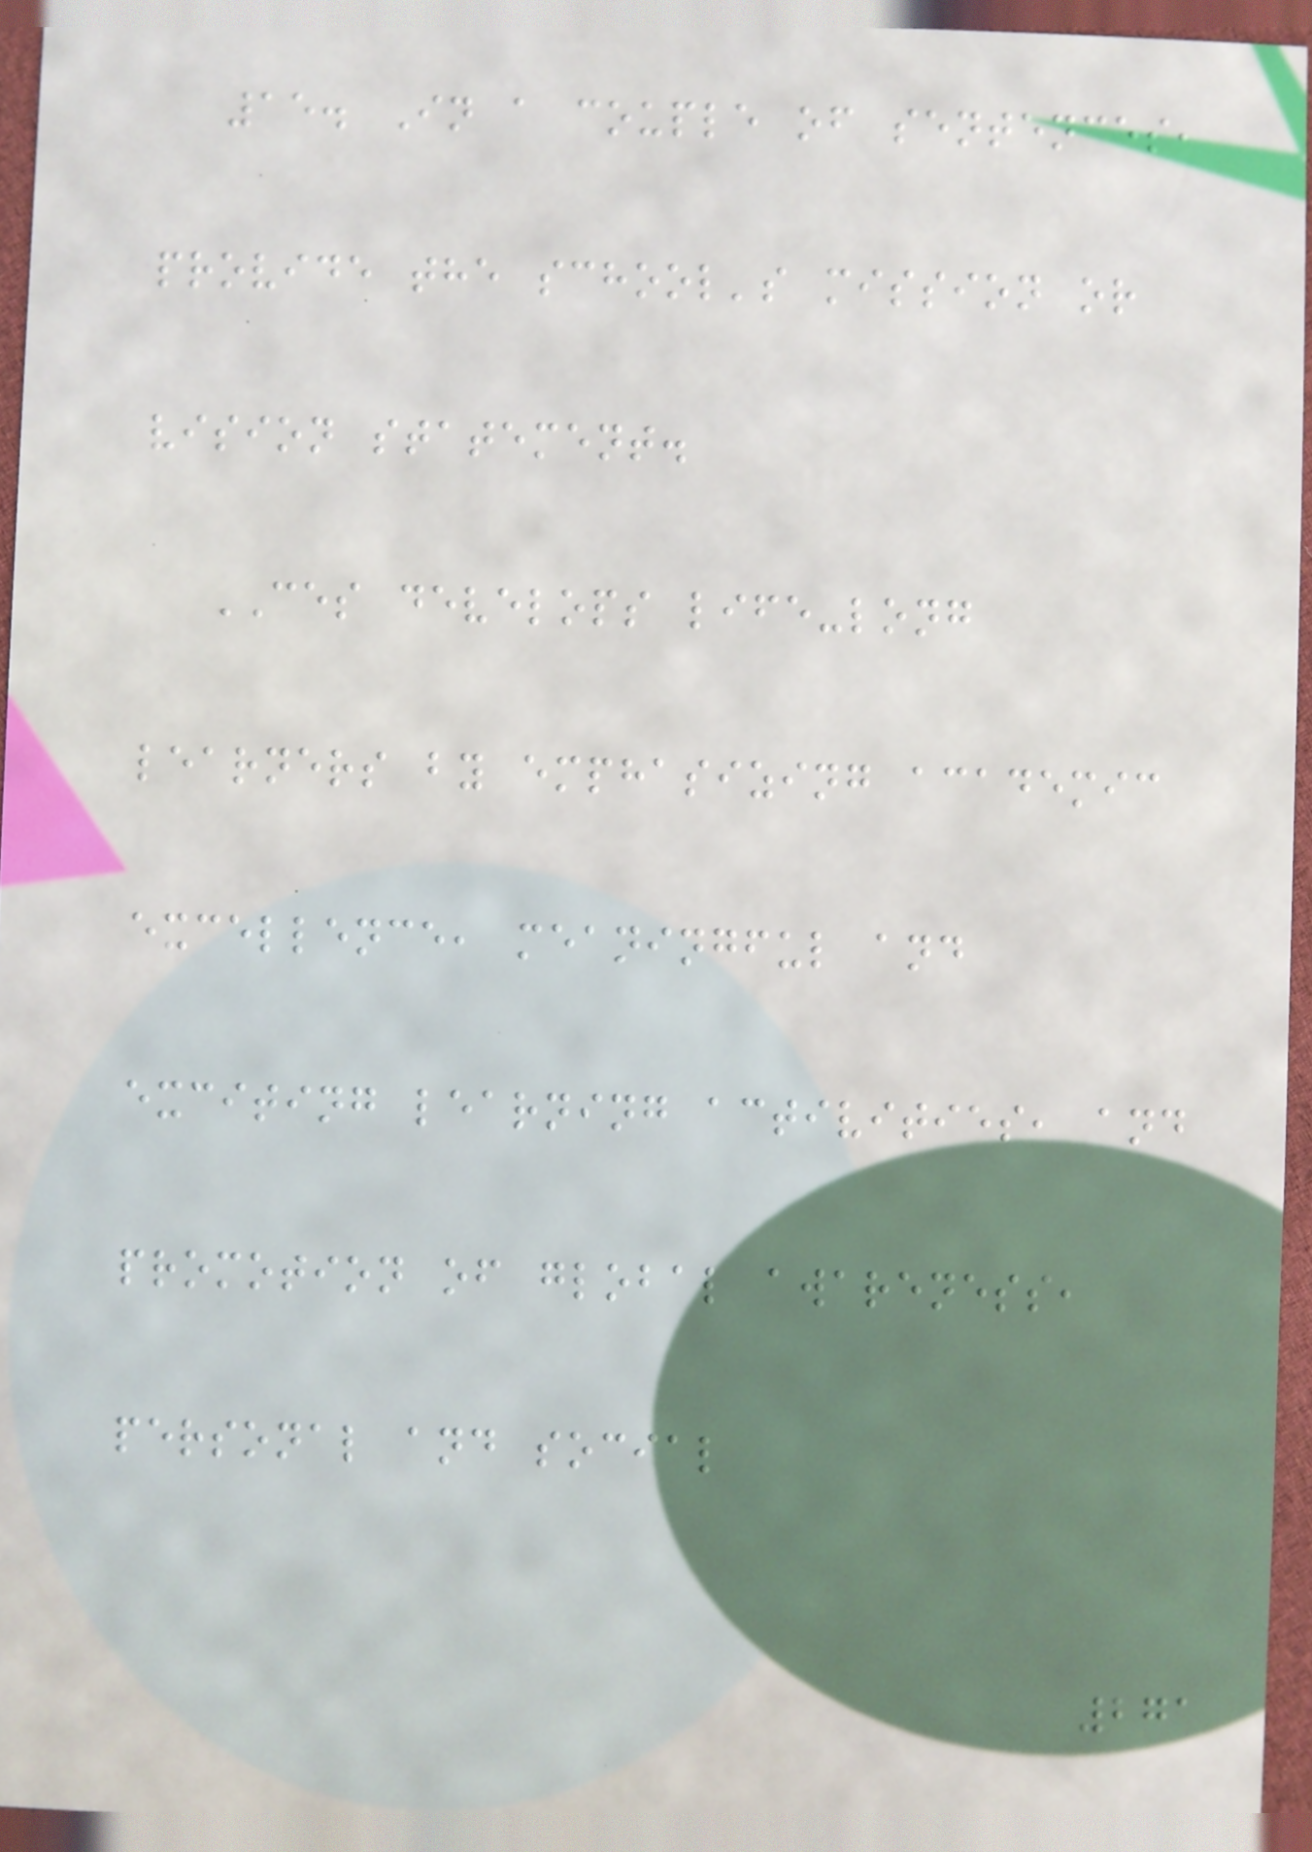15. In a couple of sentences,
provide the school's mission or
vision statement.
CES develops life-long
learners by emphasizing academic
excellence, meaningful and
exciting learning activities, and
promotion of global awareness,
personal and social
271
